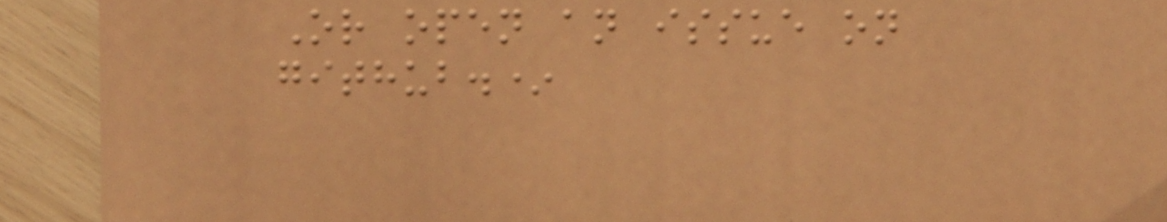Or open an issue on
github.*
